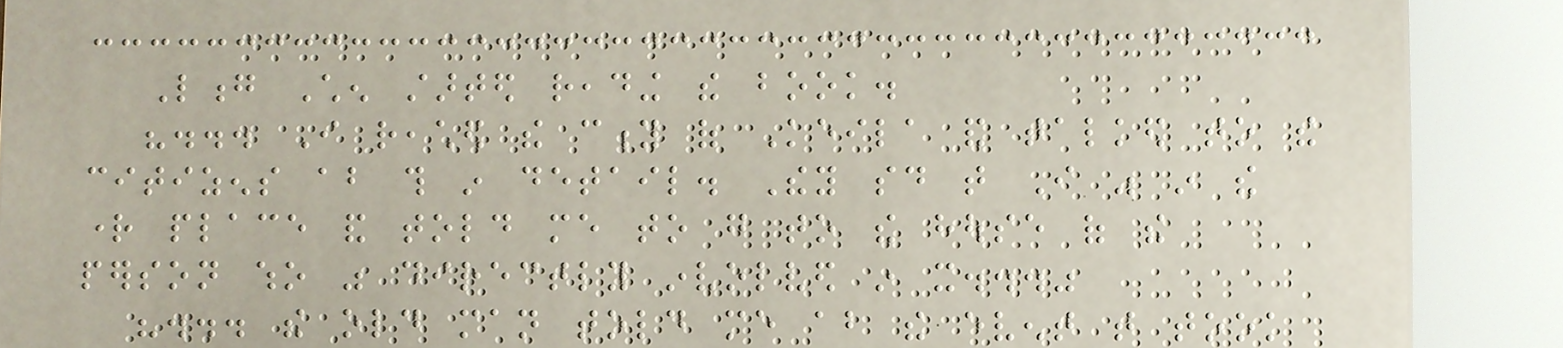Long Chen started reading the book.
"... I reached the city of Keila and talked to the
citizens about this in detail. They said that I was in the
right place and told me to go to the house of the
person who was directly involved in it..."
"... the old man told me about the event that took
